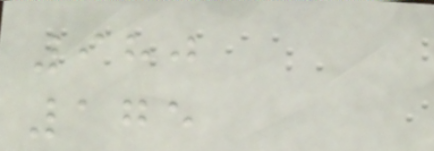980
175
